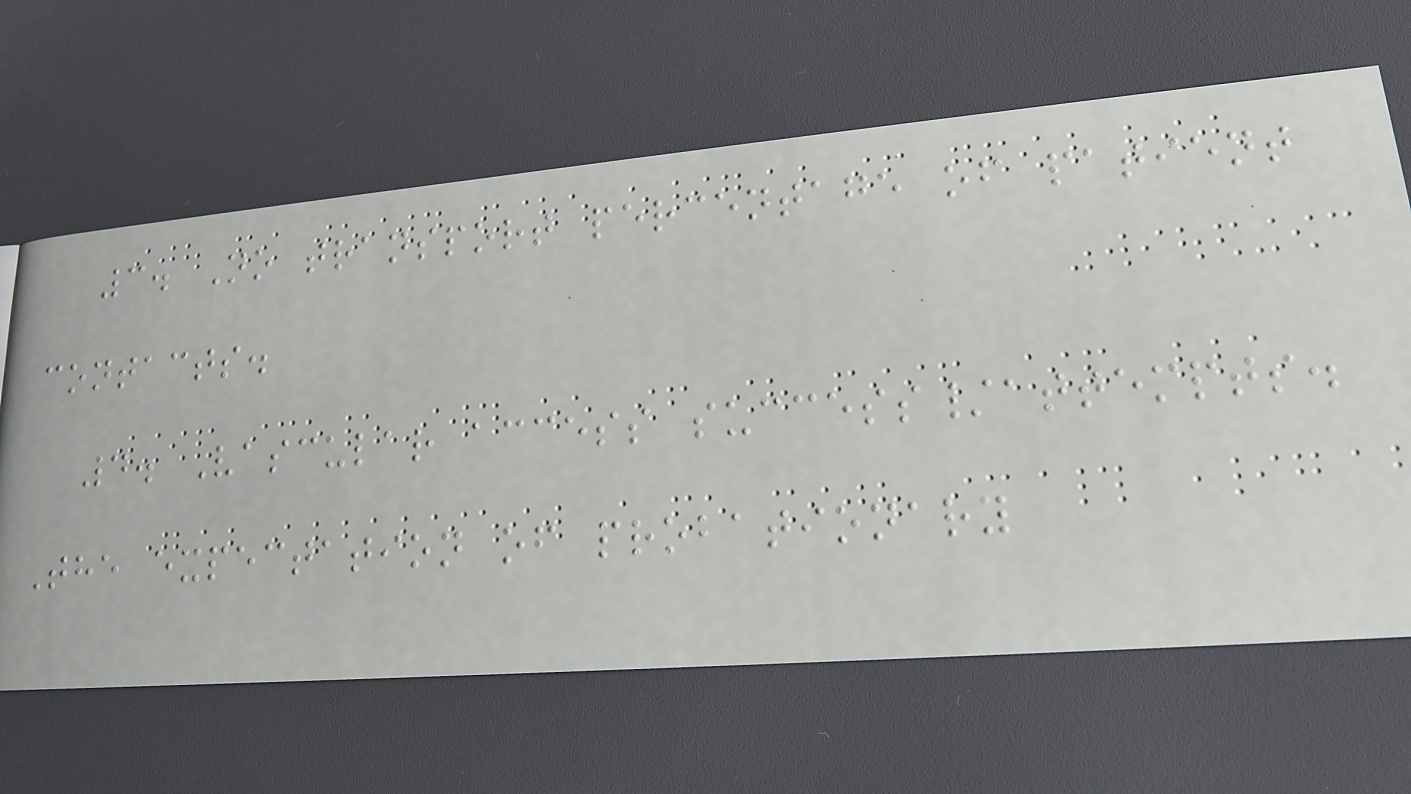3. No transport percentage of patient
contacts.
4. Vascular access success/attempts.
The expectation of probationary
